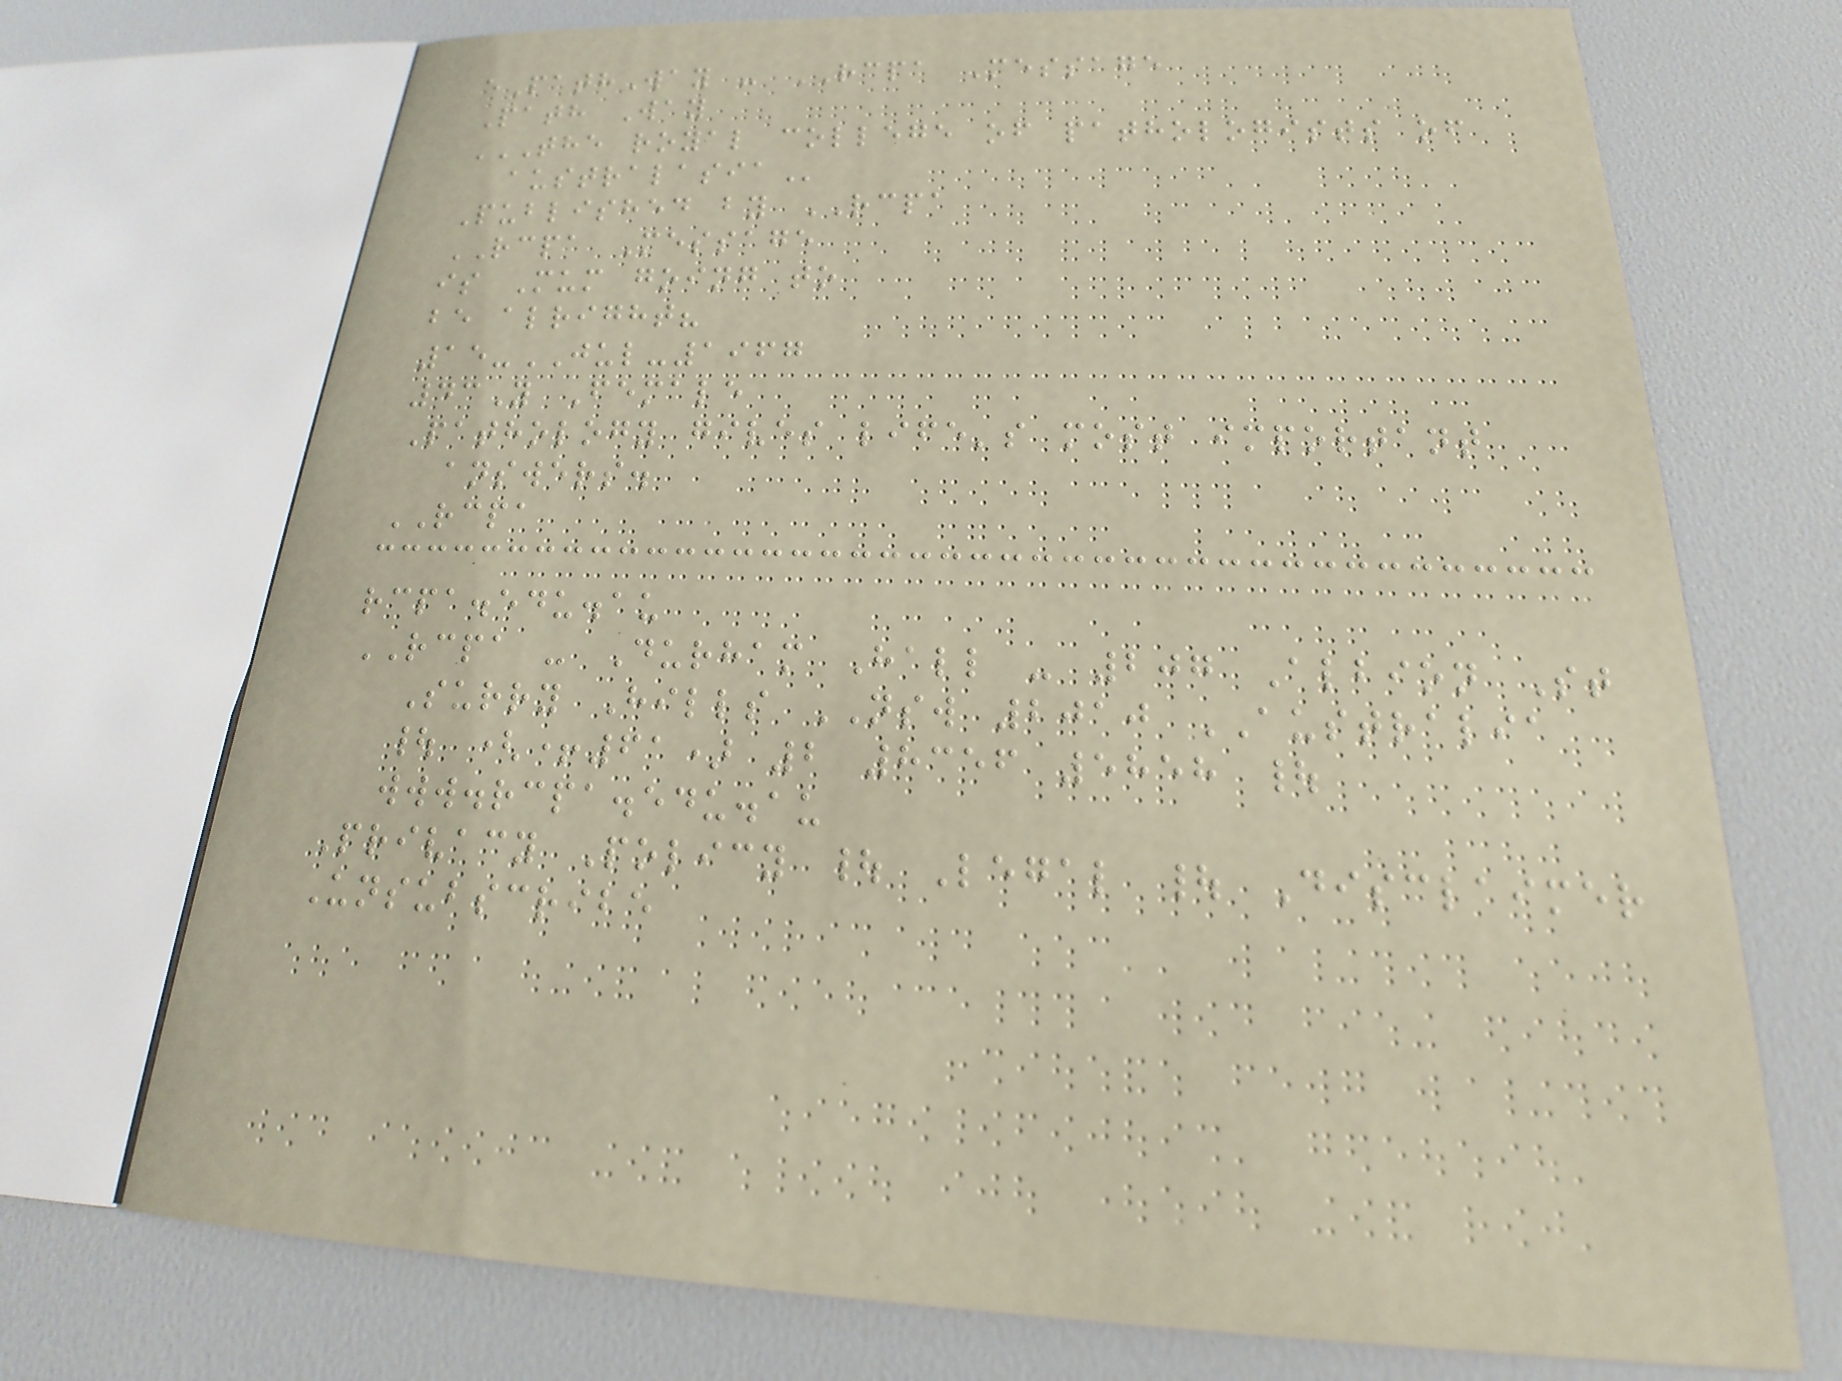ePathWay - RCPA Message
Path Way
THE ROYAL COLLEGE OF PATHOLOGISTS OF
AUSTRALASIA
Published by RCPA
RCPA Message
is Mum going to
be alright?
15-JUL-1967
43Y Female
Pathology gives life's most important
answers.
RCPA
rcpa.edu.au
RCPA - Durham Hall - 207 Albion St
Surry Hills NSW 2010 AUSTRALIA
| (+61) 2 8356 5858 |
www.rcpa.edu.au
Privacy Policy | Legal | Disclaimer
Unsubscribe
